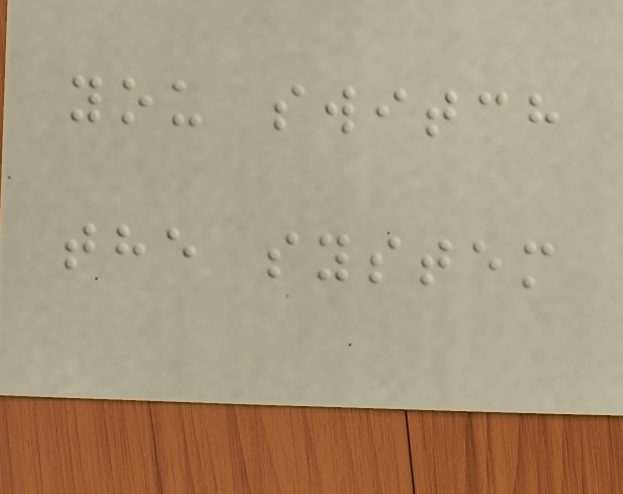you switch
the system
